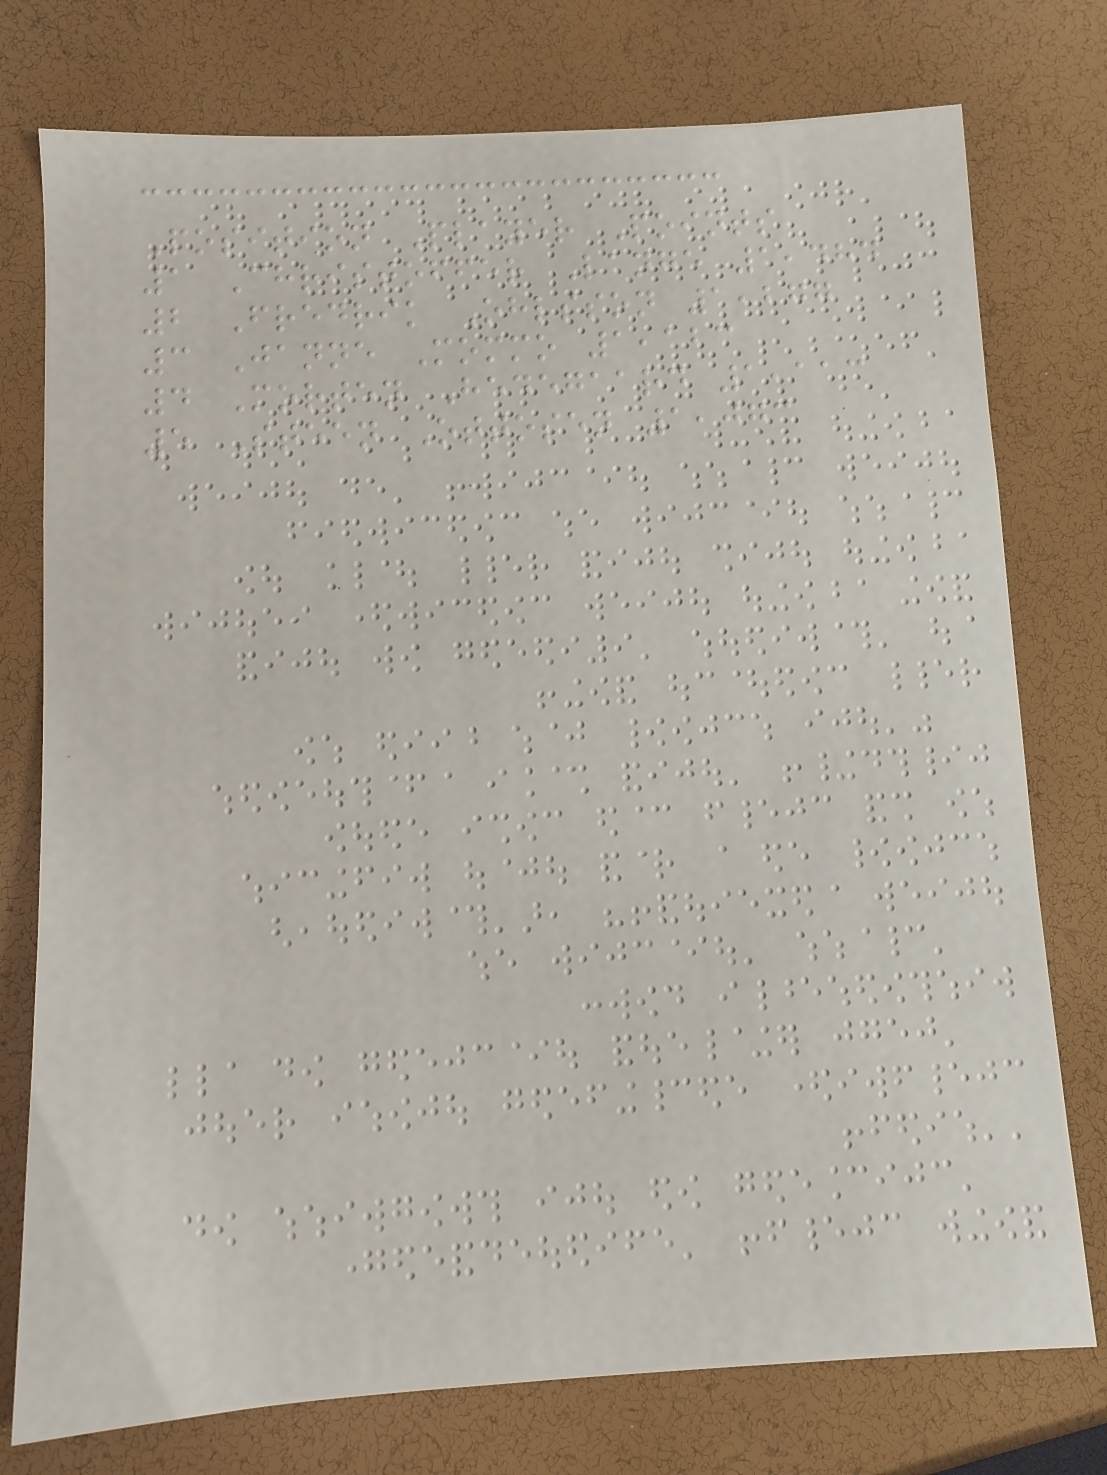Position Player Points
1 Christoffer Lange 1,484
2 Fredrik Ohlsson 1,277
3 Janne Mommo 1,123
4 Morten Hedegaard 1,113
5 Steen Ottosen 1,073
